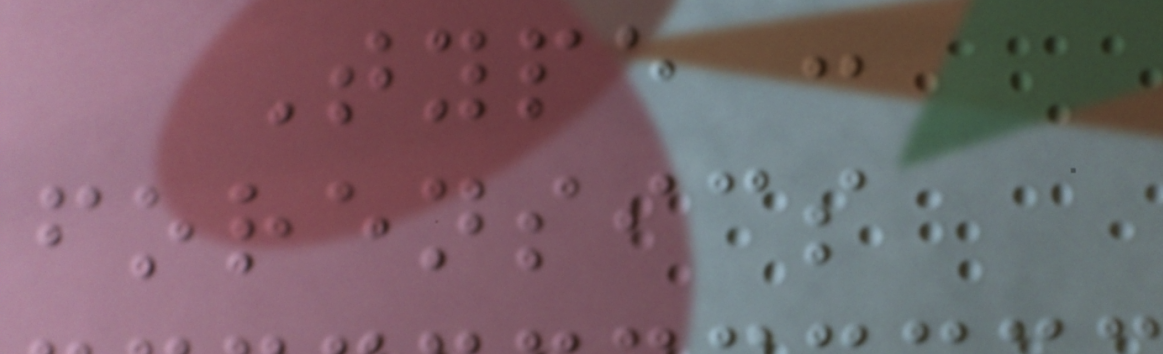Type :
forensics
